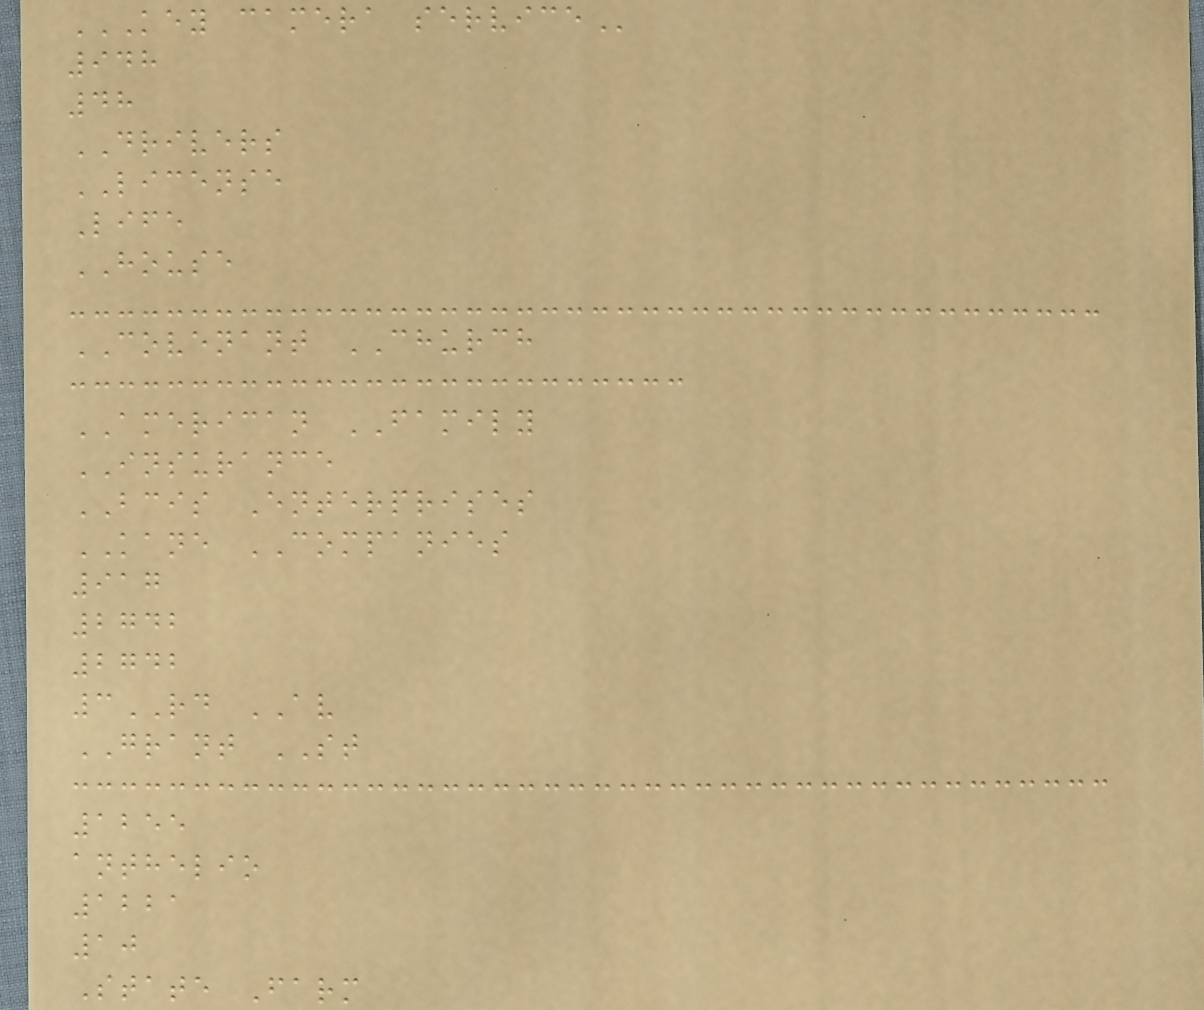KEY CAMERA SERVICE
948
48
DRIVERS
LICENSE
Life
HOUSE
COVENANT CHURCH
AMERICAN FAMILY
INSURANCE
BCIS Enterprises
KANE COMPANIES
917
2742
2742
3RD AV
GRANT ST
1255
anthelio
1221
10
State Farm
